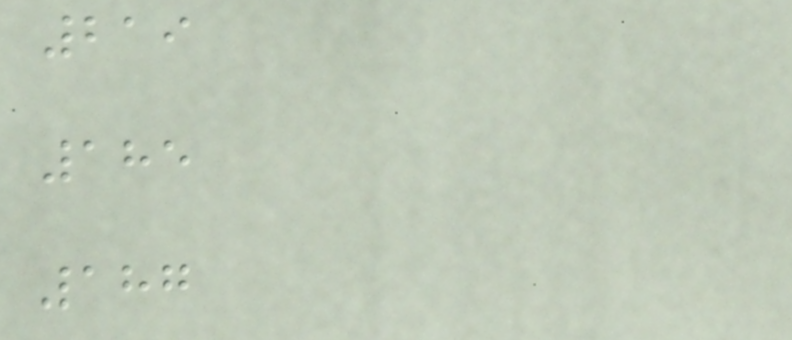219
185
187
